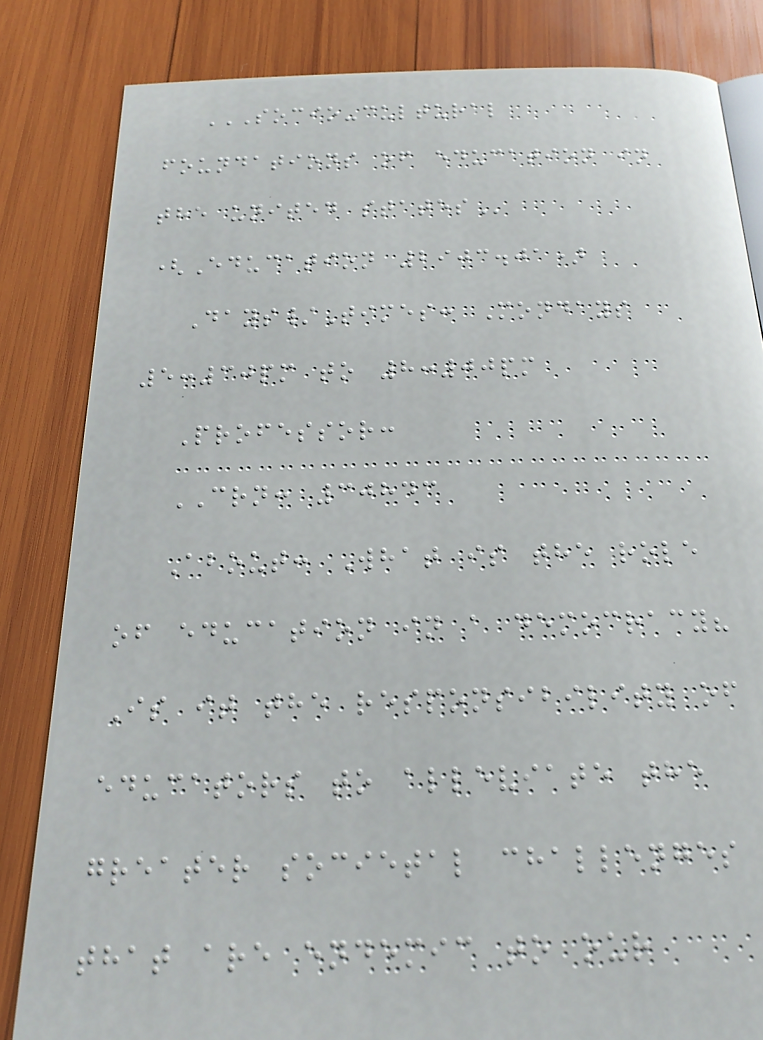SOCIO-CULTURAL
FOUNDATIONS OF EDUCATION IN
THE UNITED STATES
(Education 2903.01)
Days/Times: Mondays
5:30pm to 8:00pm
Professor:
CRN: 30843
About: What is the role
of education in a democracy?
Is it the responsibility of
educators to alleviate the
greater societal challenges
that are endemic to our
